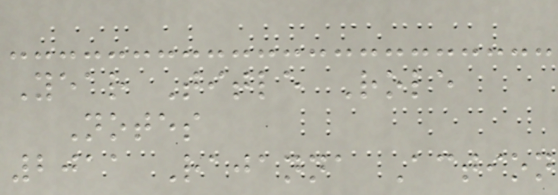Year Title Role
Notes
2011 Rajanna Action
